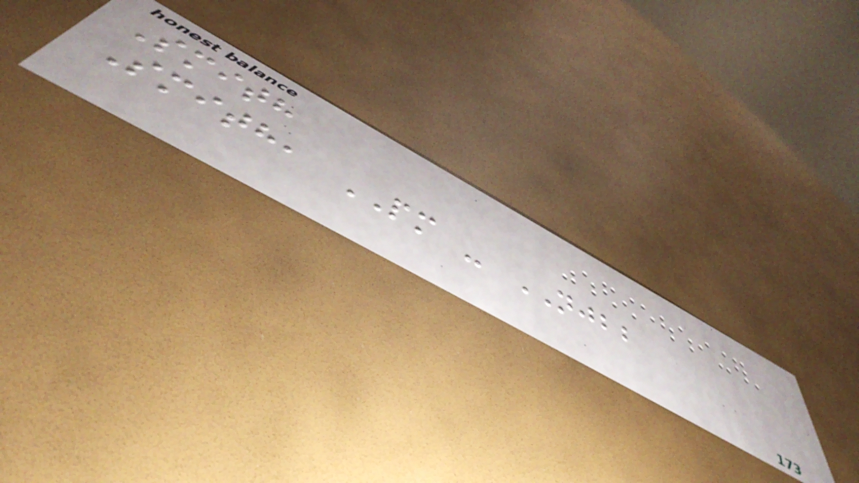Smith
Smith, PM - NJBB
